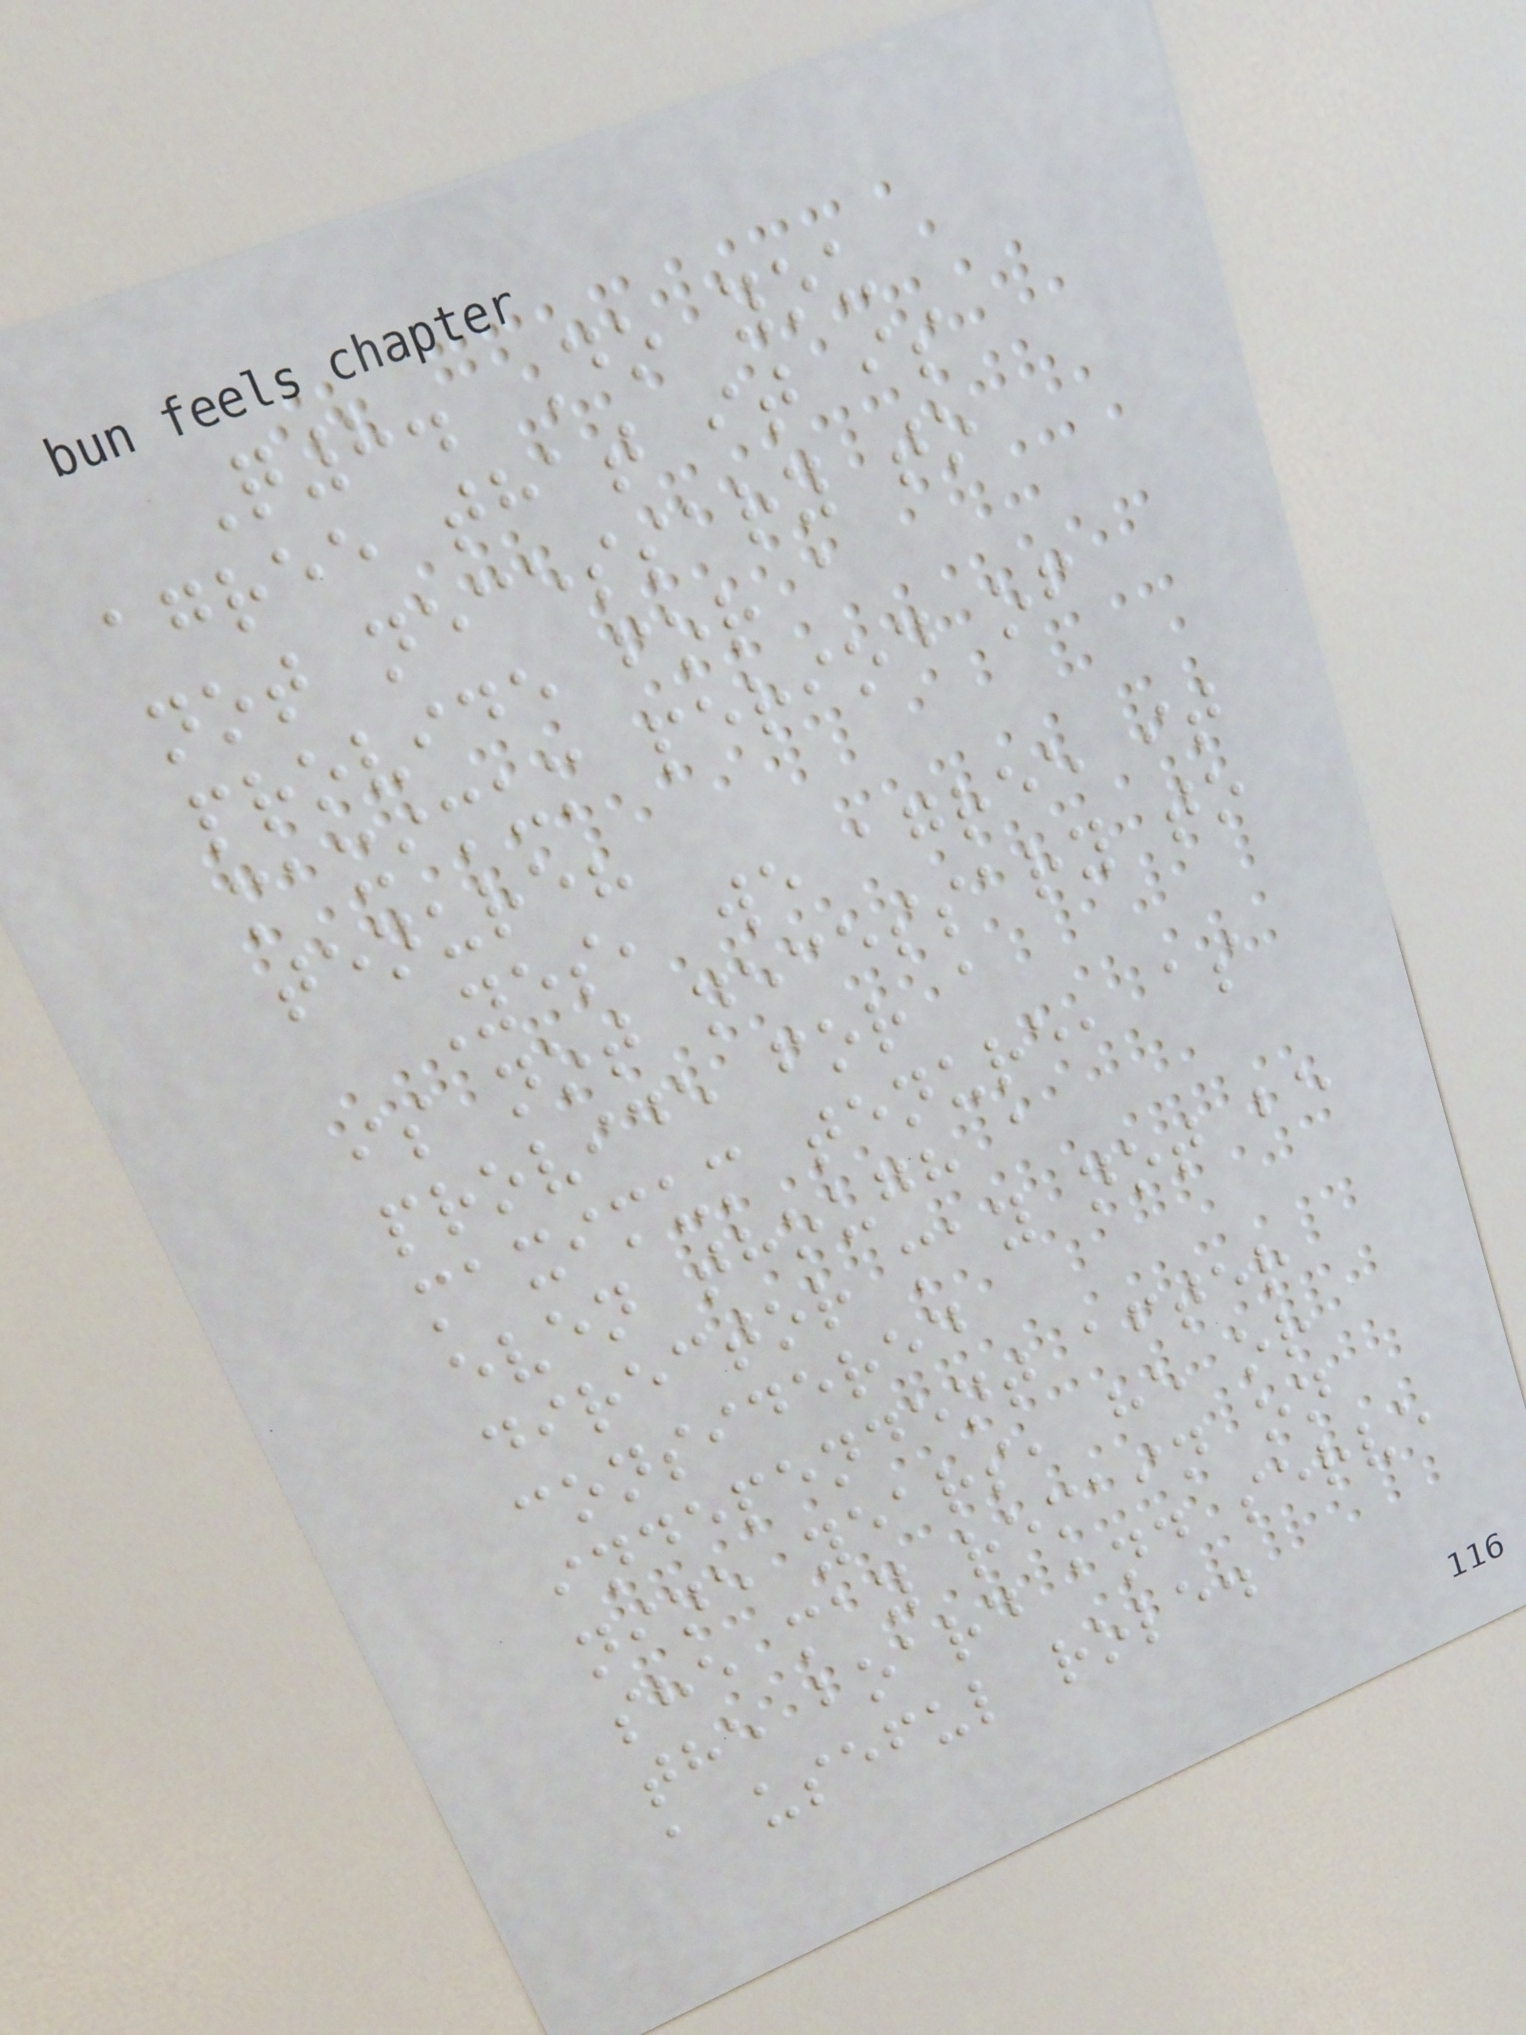Q8. Do you
agree that it is
not necessary to
provide for a
maximum period of
tenure?
Yes, we agree it
is not necessary to
provide for a
maximum tenure, as
even though a
director may not be
considered
independent after
nine years, he or
she may remain on
the board and serve
a useful role.
